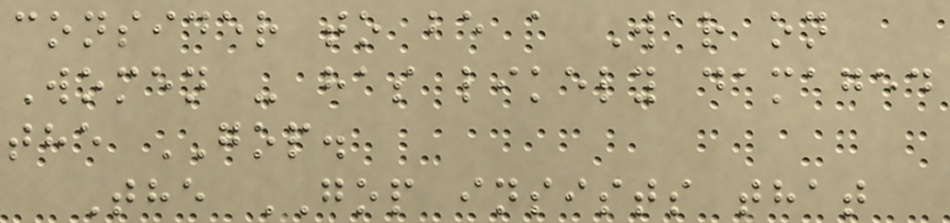consider to be a War on
Women - has likely damaged
the GOP.
The GOP insists that
